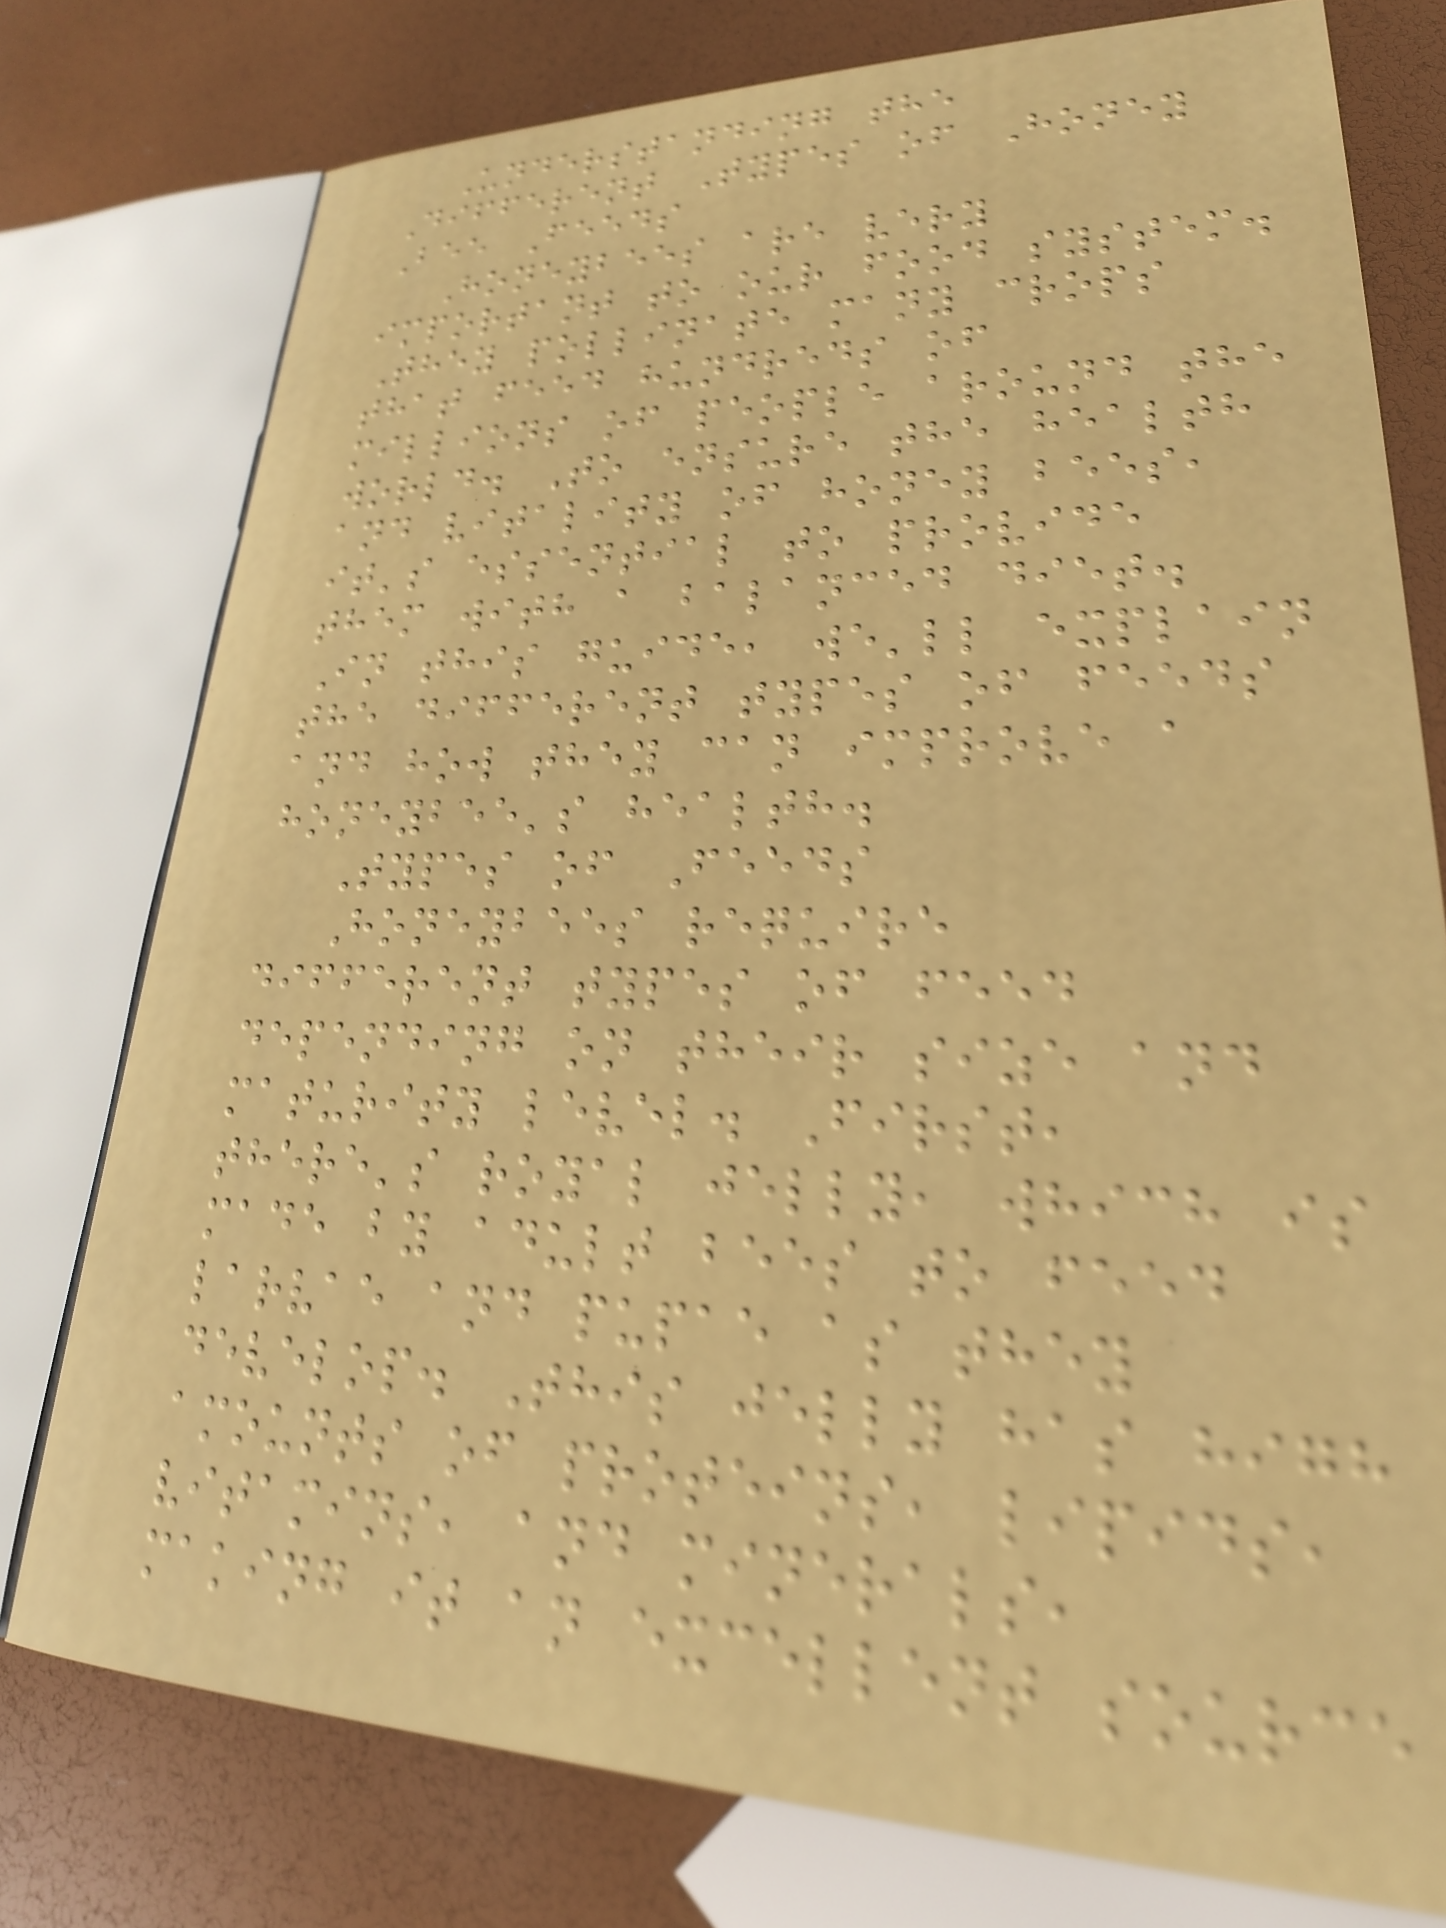Understanding the
Different Types of Honey
Bee Feeds
Honeybees are very
important to our food system.
They pollinate many crops
that feed hundreds of
millions of people around the
world. To ensure the health
and vitality of honey bees,
it's essential to provide
them with a balanced diet.
In this guide, we'll explain
the different types of feeds
and how they can improve a
honeybee's health.
Types of Feeds
Honeybees require
different types of feed
depending on their size and
maturity level. First,
there's royal jelly, which is
made by adult bees to feed
larvae and pupae as they
develop. This jelly has high
amounts of proteins, lipids,
vitamins, and minerals,
making it an excellent source
